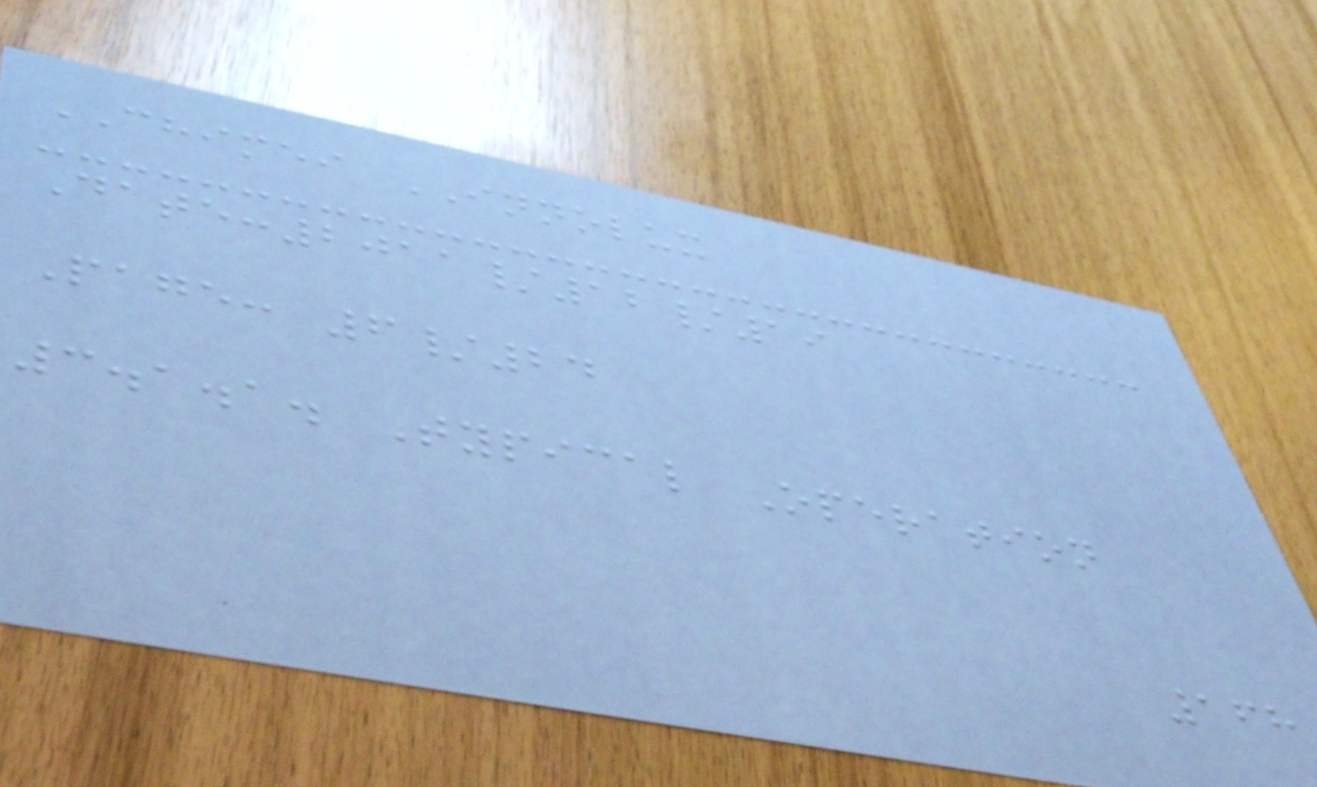CHIMEI INNOLUX
Date:2011/12/19
Page: 6/24
3.1.1. Typical Operation
168
